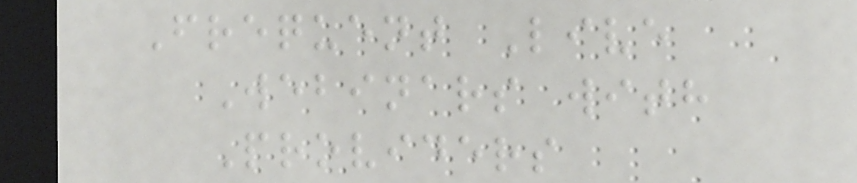Frequent Live
Webinars with
Providers
